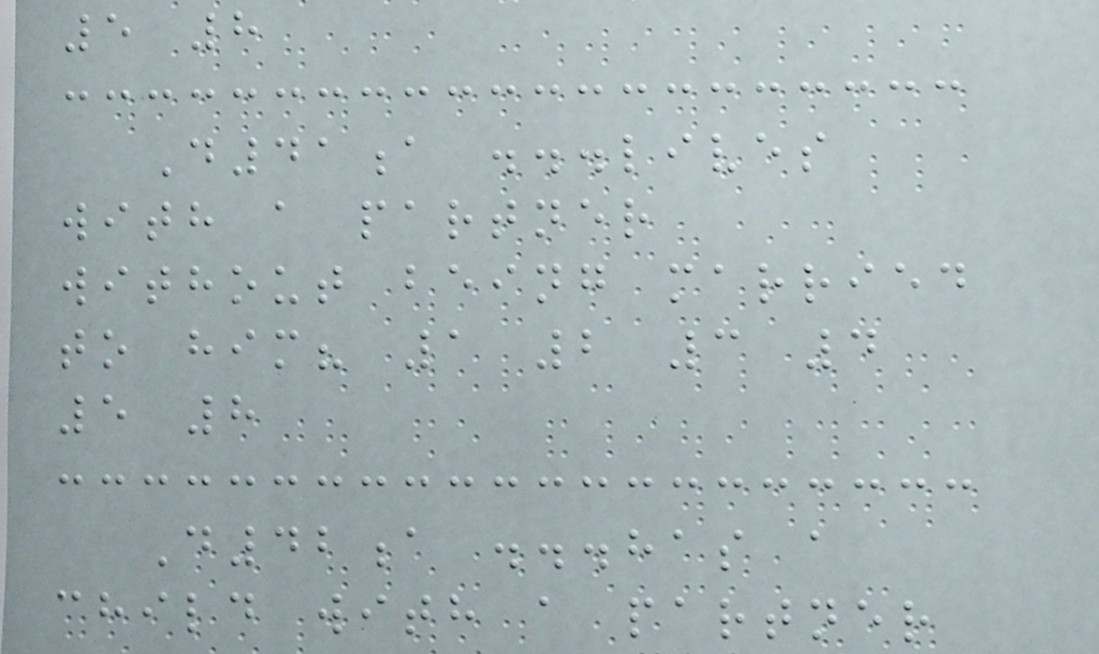5 8
D41a ...lives
with a partner
without being married
to him? 1 2 3 4
5 8
D42a ...has a
child with a partner
